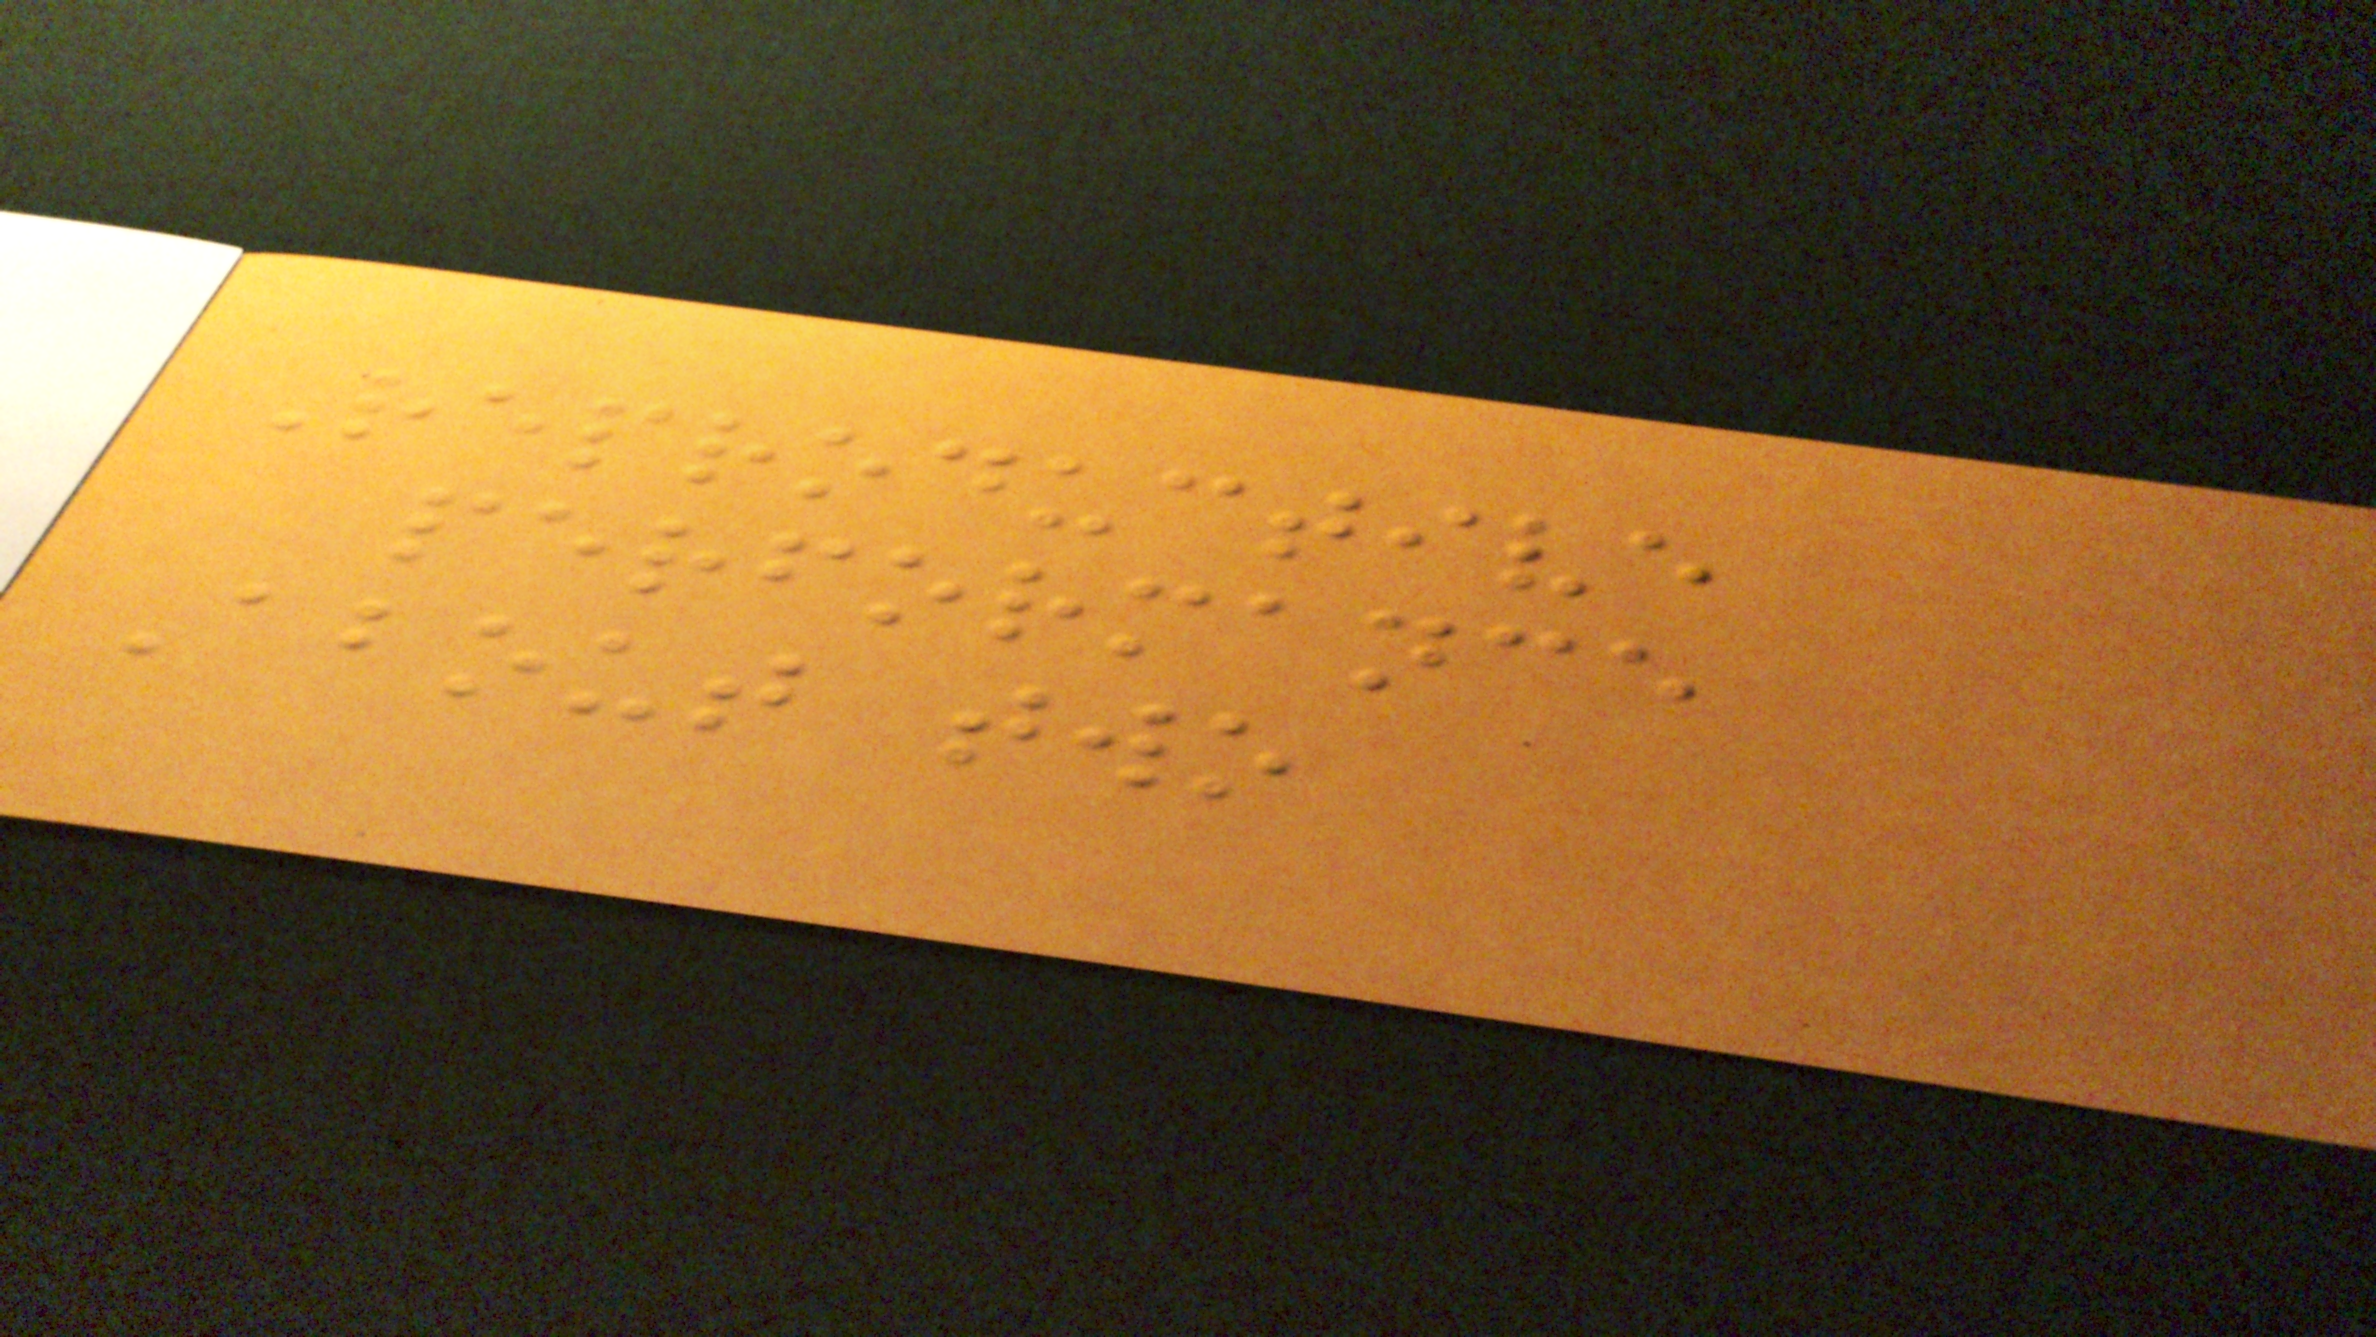Reproductive
performance
About two
